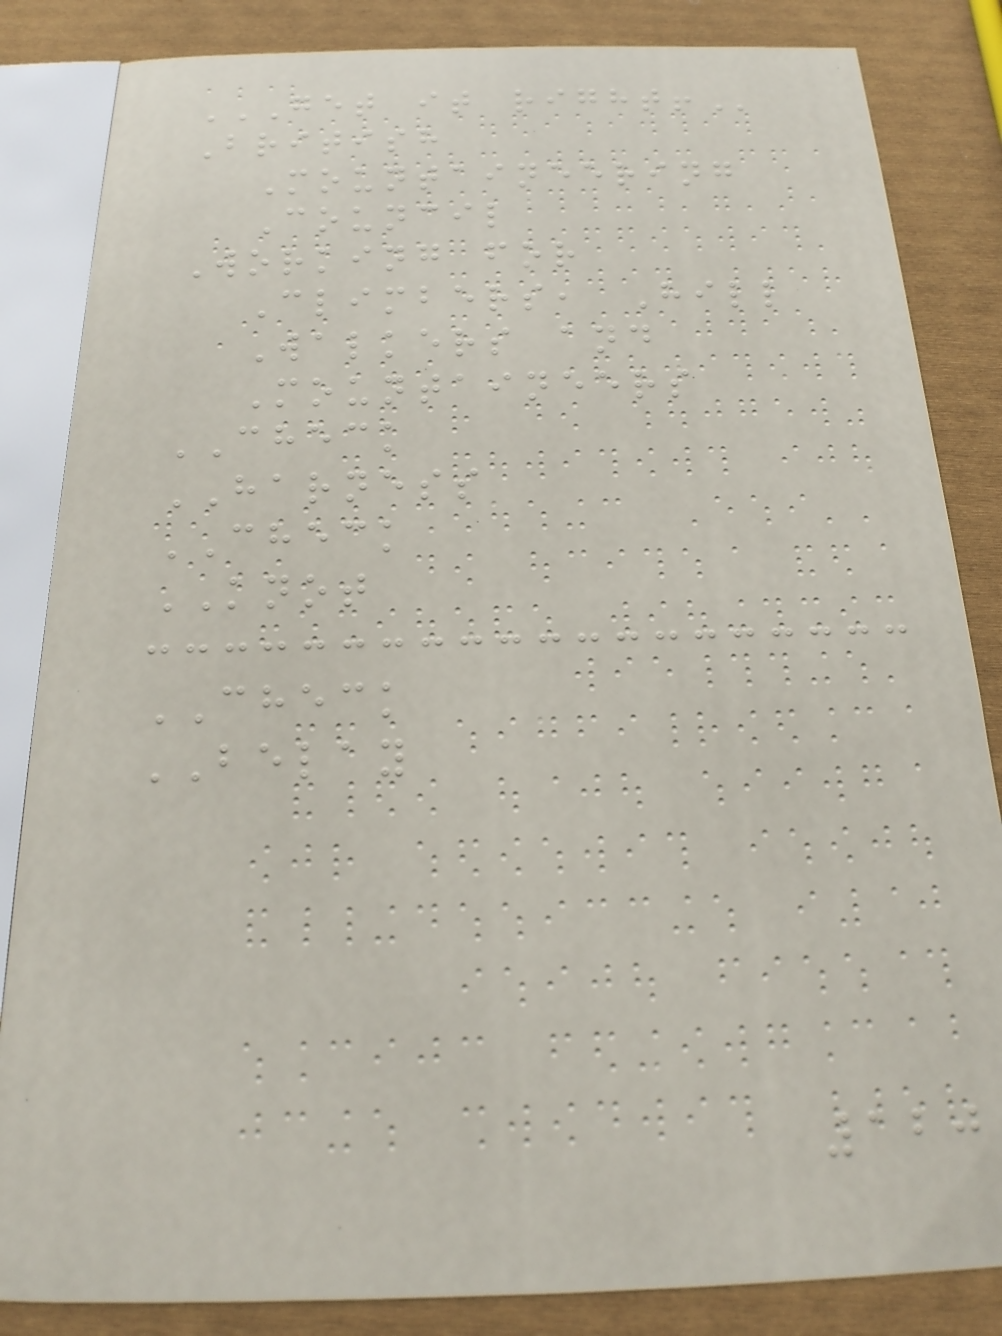GET IT RIGHT!
British
Mountaineering
Council
Working for
Climbers, Hill
Walkers and
Mountaineers
CHECK
HARNESS
CHECK
KNOT
CHECK
BELAY
120
